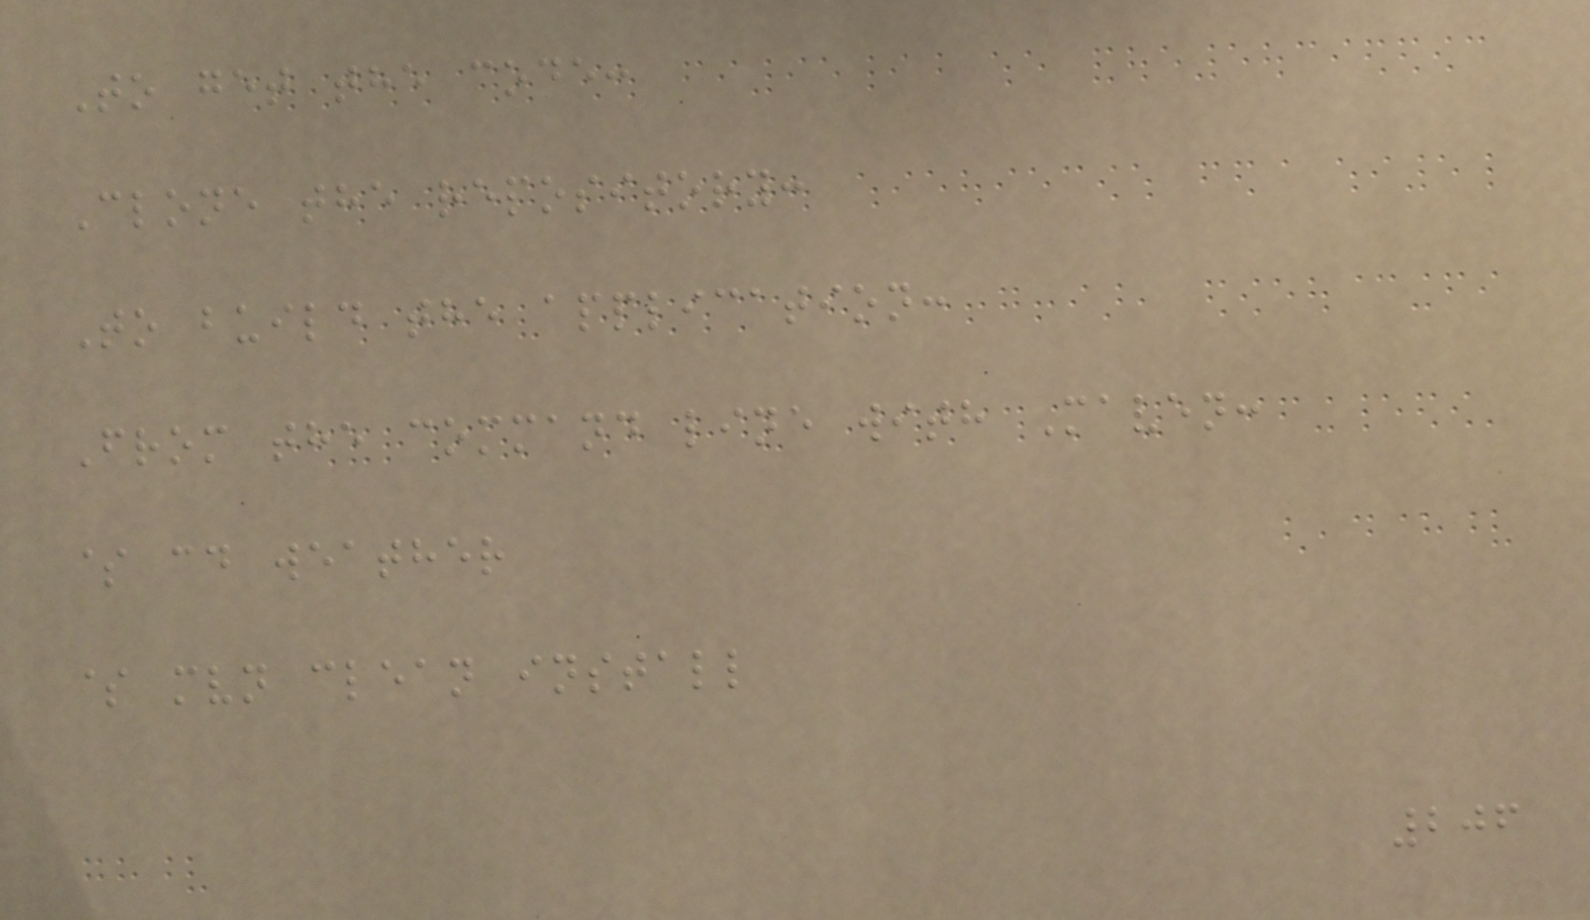To get the code:
Clone the repository:
To build the application:
From the command line with Maven:
$ cd weather
$ mvn clean install
206
